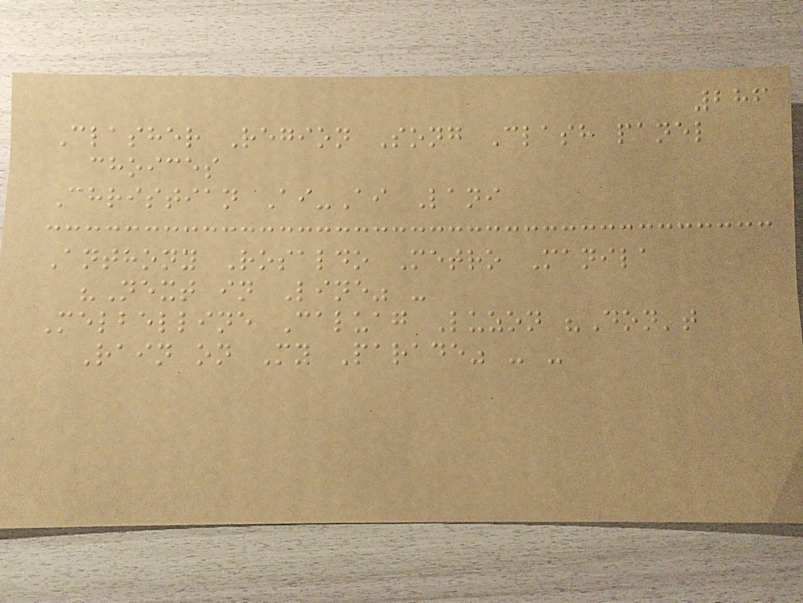286
Clasher Region Song Clash panel
choices
Christian Ai-Ai Lani
Anthony Rosaldo Metro Manila
"Next in Line" -
Melbelline Caluag Luzon "Don't
Rain on My Parade" - -
